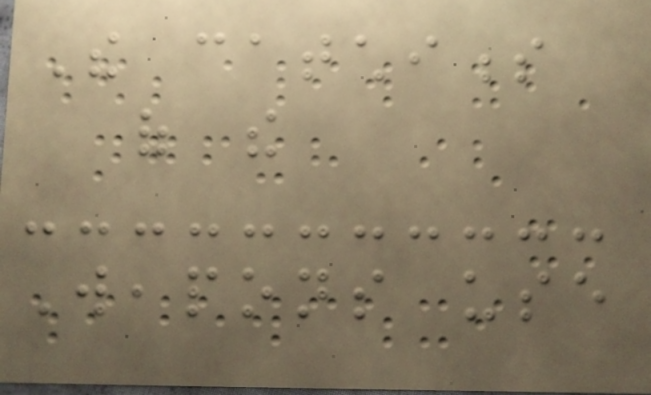The catchiness
of the
Weapons use
